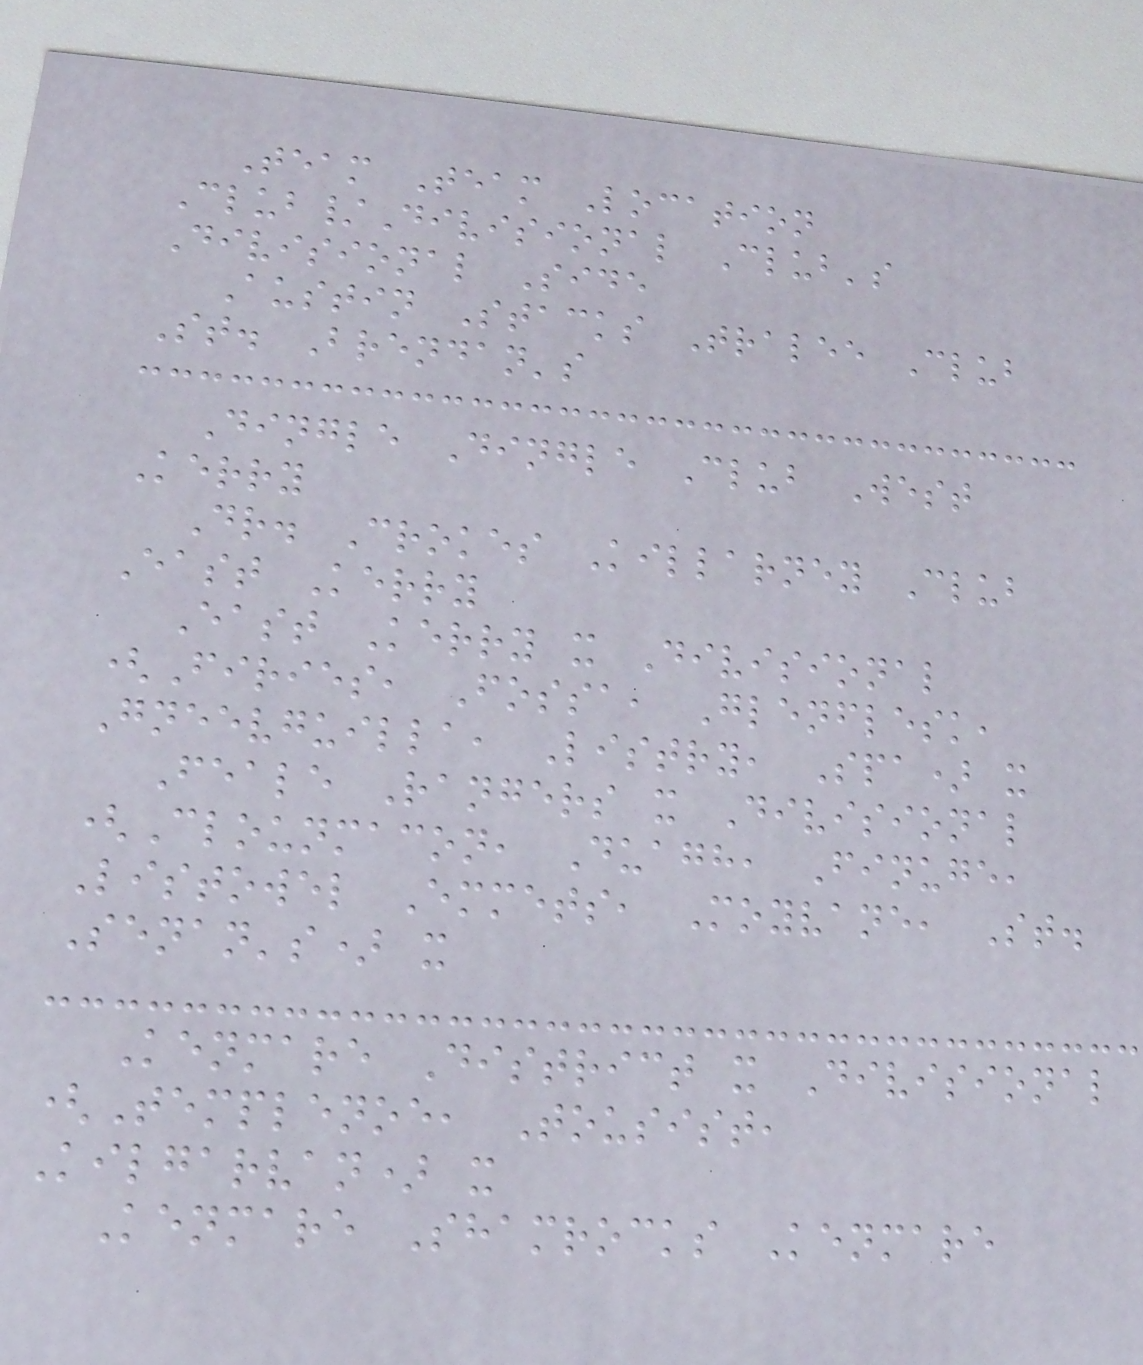Team Team Location
Club/Divisional Club's
Divisional Side
Austin Stacks Tralee Club
St. Brendan's
Dingle Dingle Club West
Kerry
Dr. Crokes Killarney Club
East Kerry
East Kerry x Divisional
(Firies, Fossa, Glenflesk,
Gneevguilla, Listry, Spa) x
Feale Rangers x Divisional
(Clounmacon, Duagh, Finuge,
Listowel Emmets, Moyvane, St.
Senan's) x
Kenmare District x Divisional
(Templenoe, Tousist,
Kilgarvan) x
Kenmare Shamrocks Kenmare
